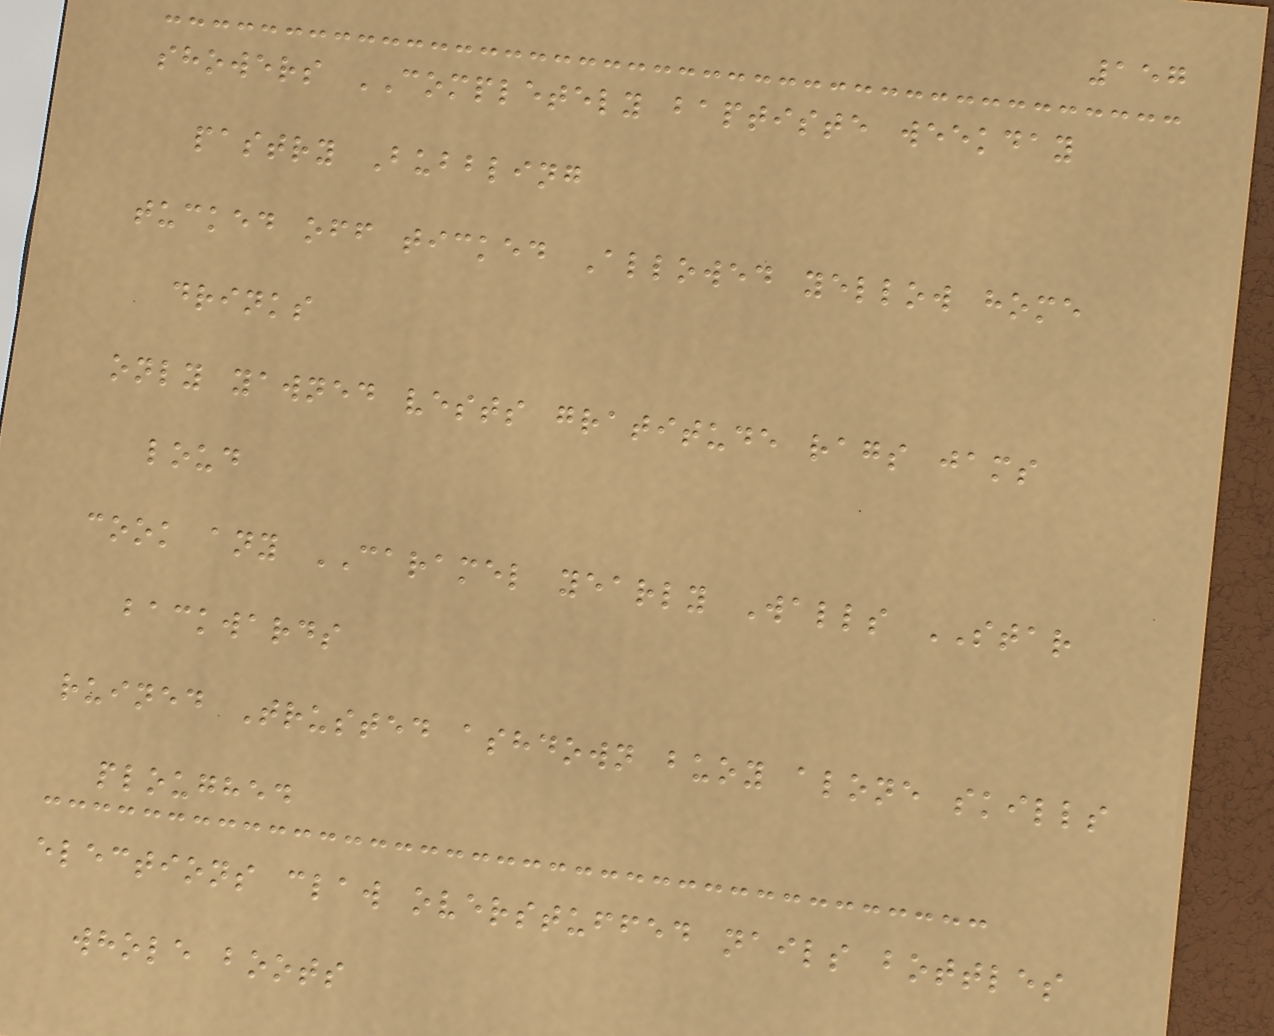157
showers COMPLETELY baptiste weekday
pastry Bubbling
tucked off ticked Allowed yellow home
drinks
only yawned vests gratitude rags jams
loud
cook any CARAMEL yearly Walls STAR
backwards
ruined Trusted ashdown buoy alone skills
ploughed
elections claw overstuffed nails bottles
whole boots
